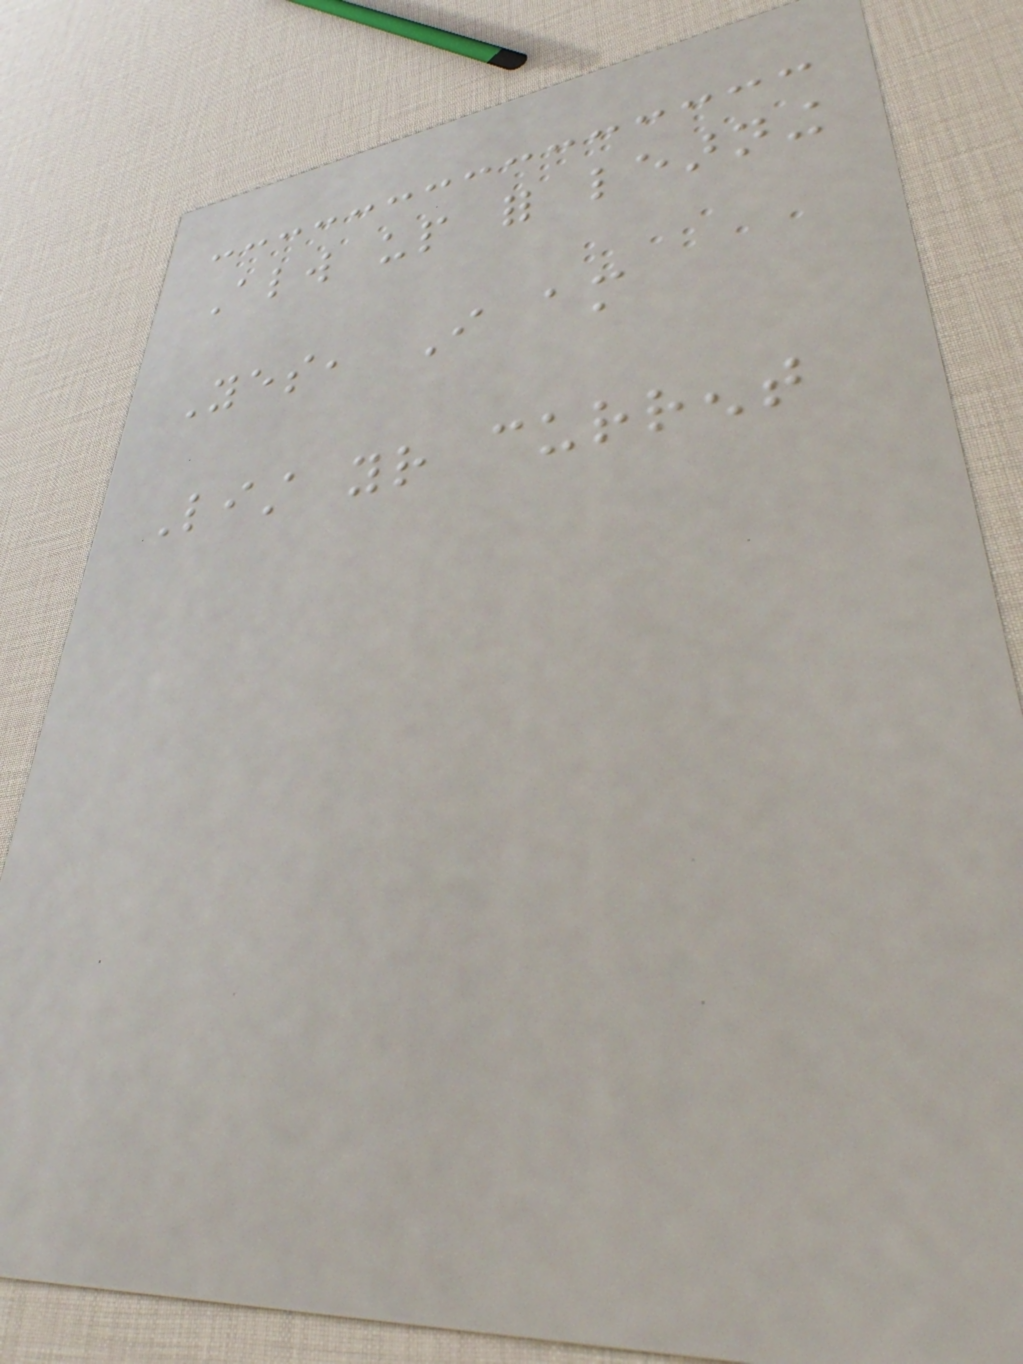Always up for learning
Yes, I am
List your current
